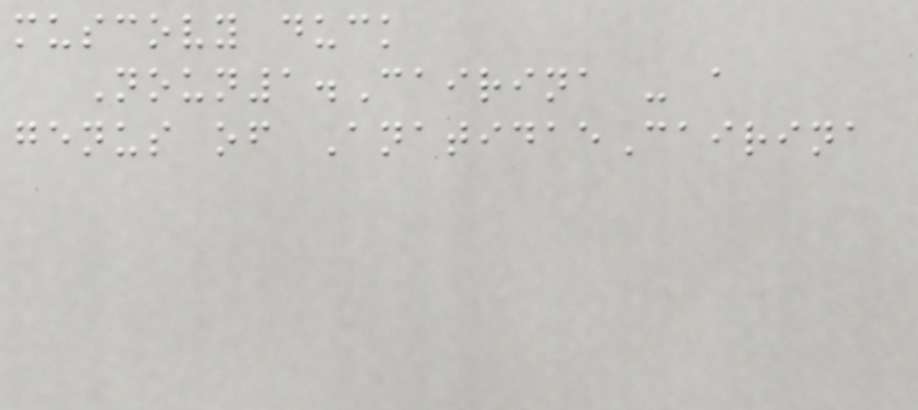muscovy duck
Noun1.Cairina - a
genus of AnatidaeCairina
